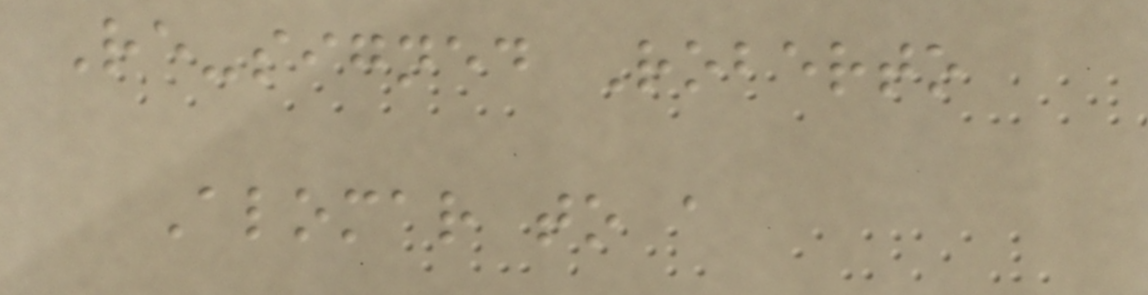Re-signed Roberto
Alomar to a
